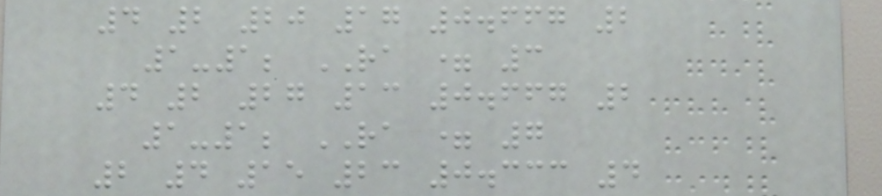4 2 20 17 0.667 2
1-1; RA = 3
4 2 27 13 0.667 2
1-1; RA = 7
2 4 15 23 0.333 4
